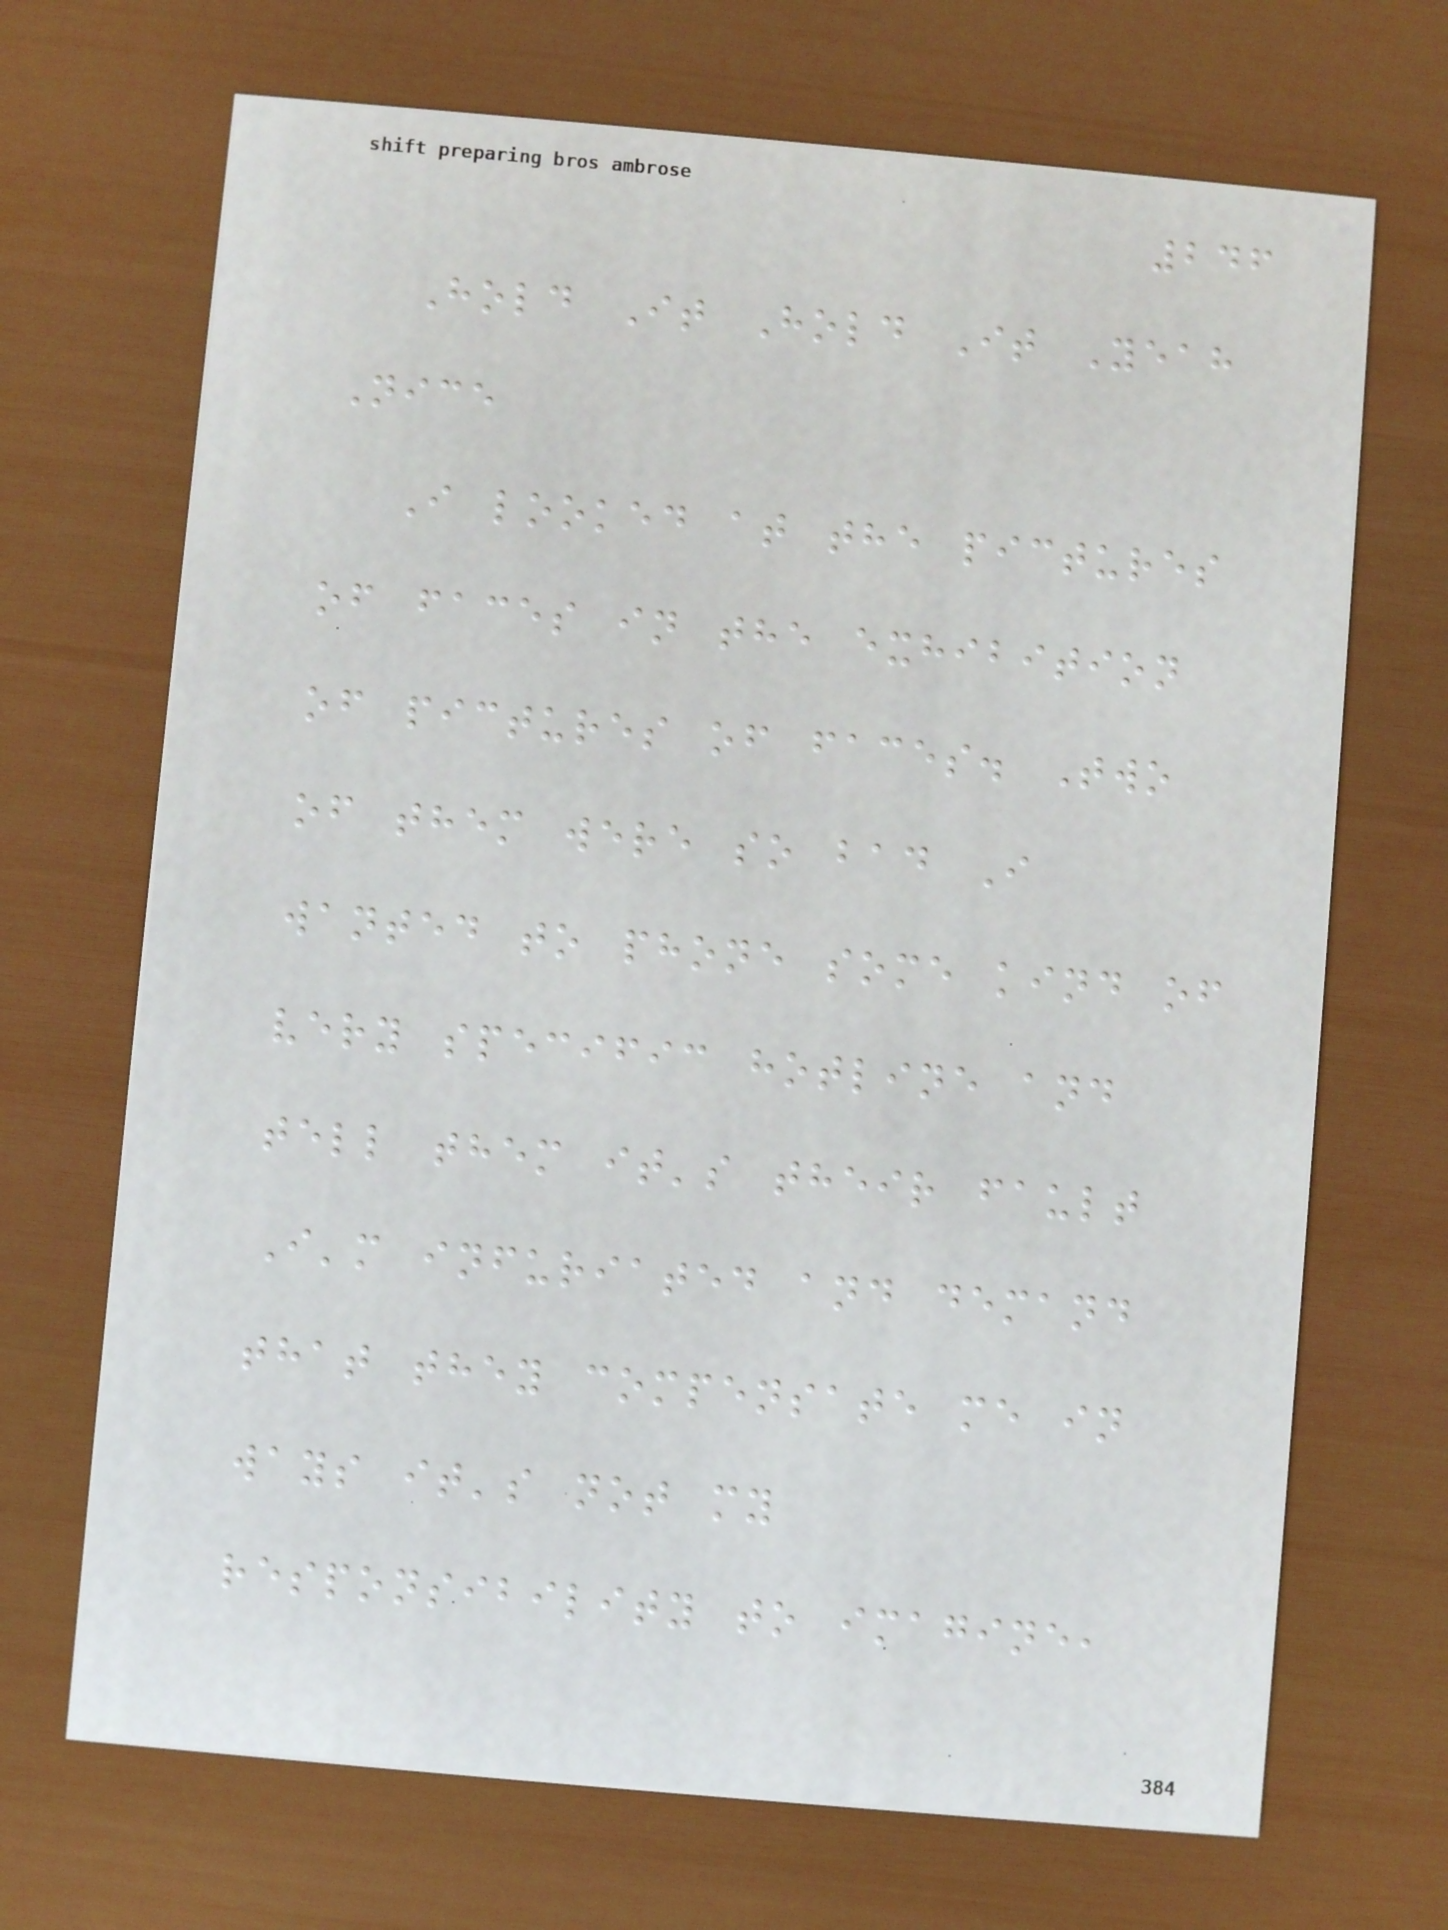246
Hold It Hold It Yeah
Nice
I looked at the pictures
of faces in the exhibition
of pictures of faces. Two
of them were so bad I
wanted to phone some kind of
very specific hotline and
tell them it's their fault
I'm infuriated and demand
that they compensate me in
ways it's not my
responsibility to imagine,
